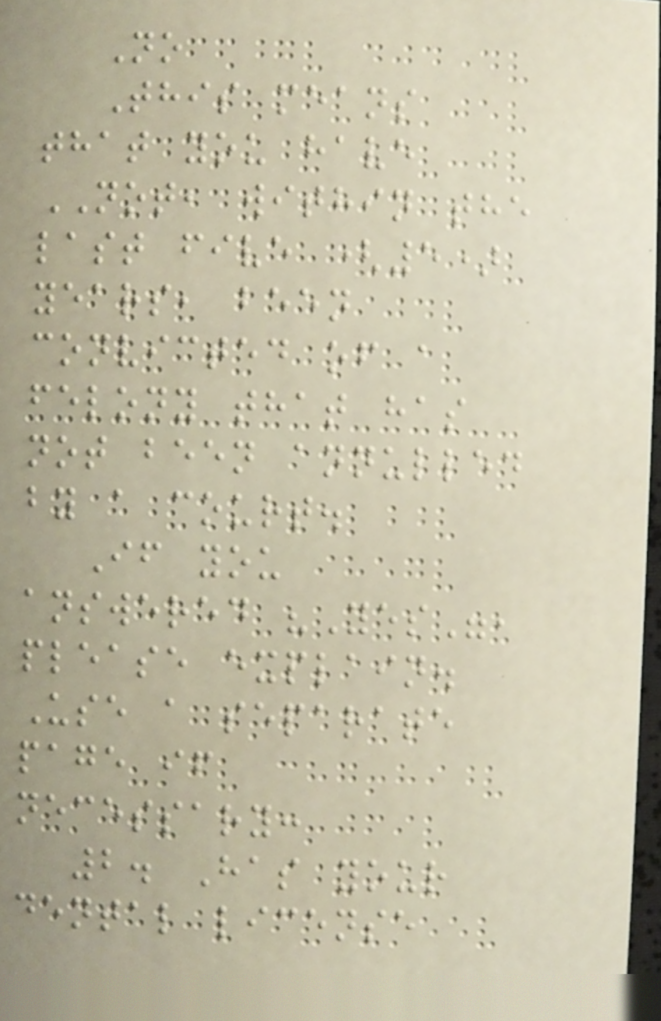No
This means
that you have
NOT, within the
last five (5)
years, been
convicted of a
felony that has
not been annulled
by a court.
If you
answered "Yes",
please explain.
Use a separate
page if
necessary:
2. Has your
dental license
